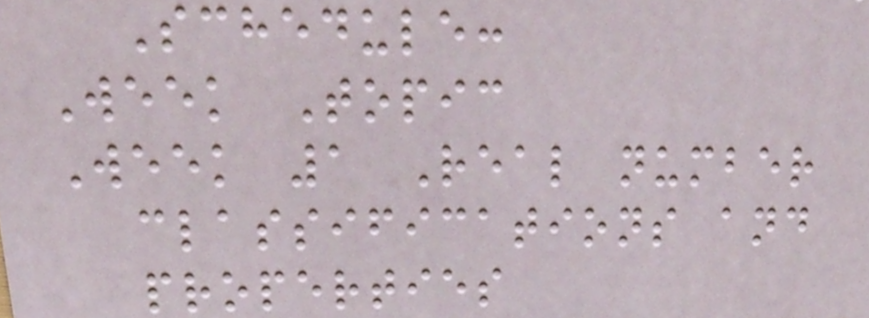Schedule:
Week Topic
Week 1 Real number
classifications and
properties
